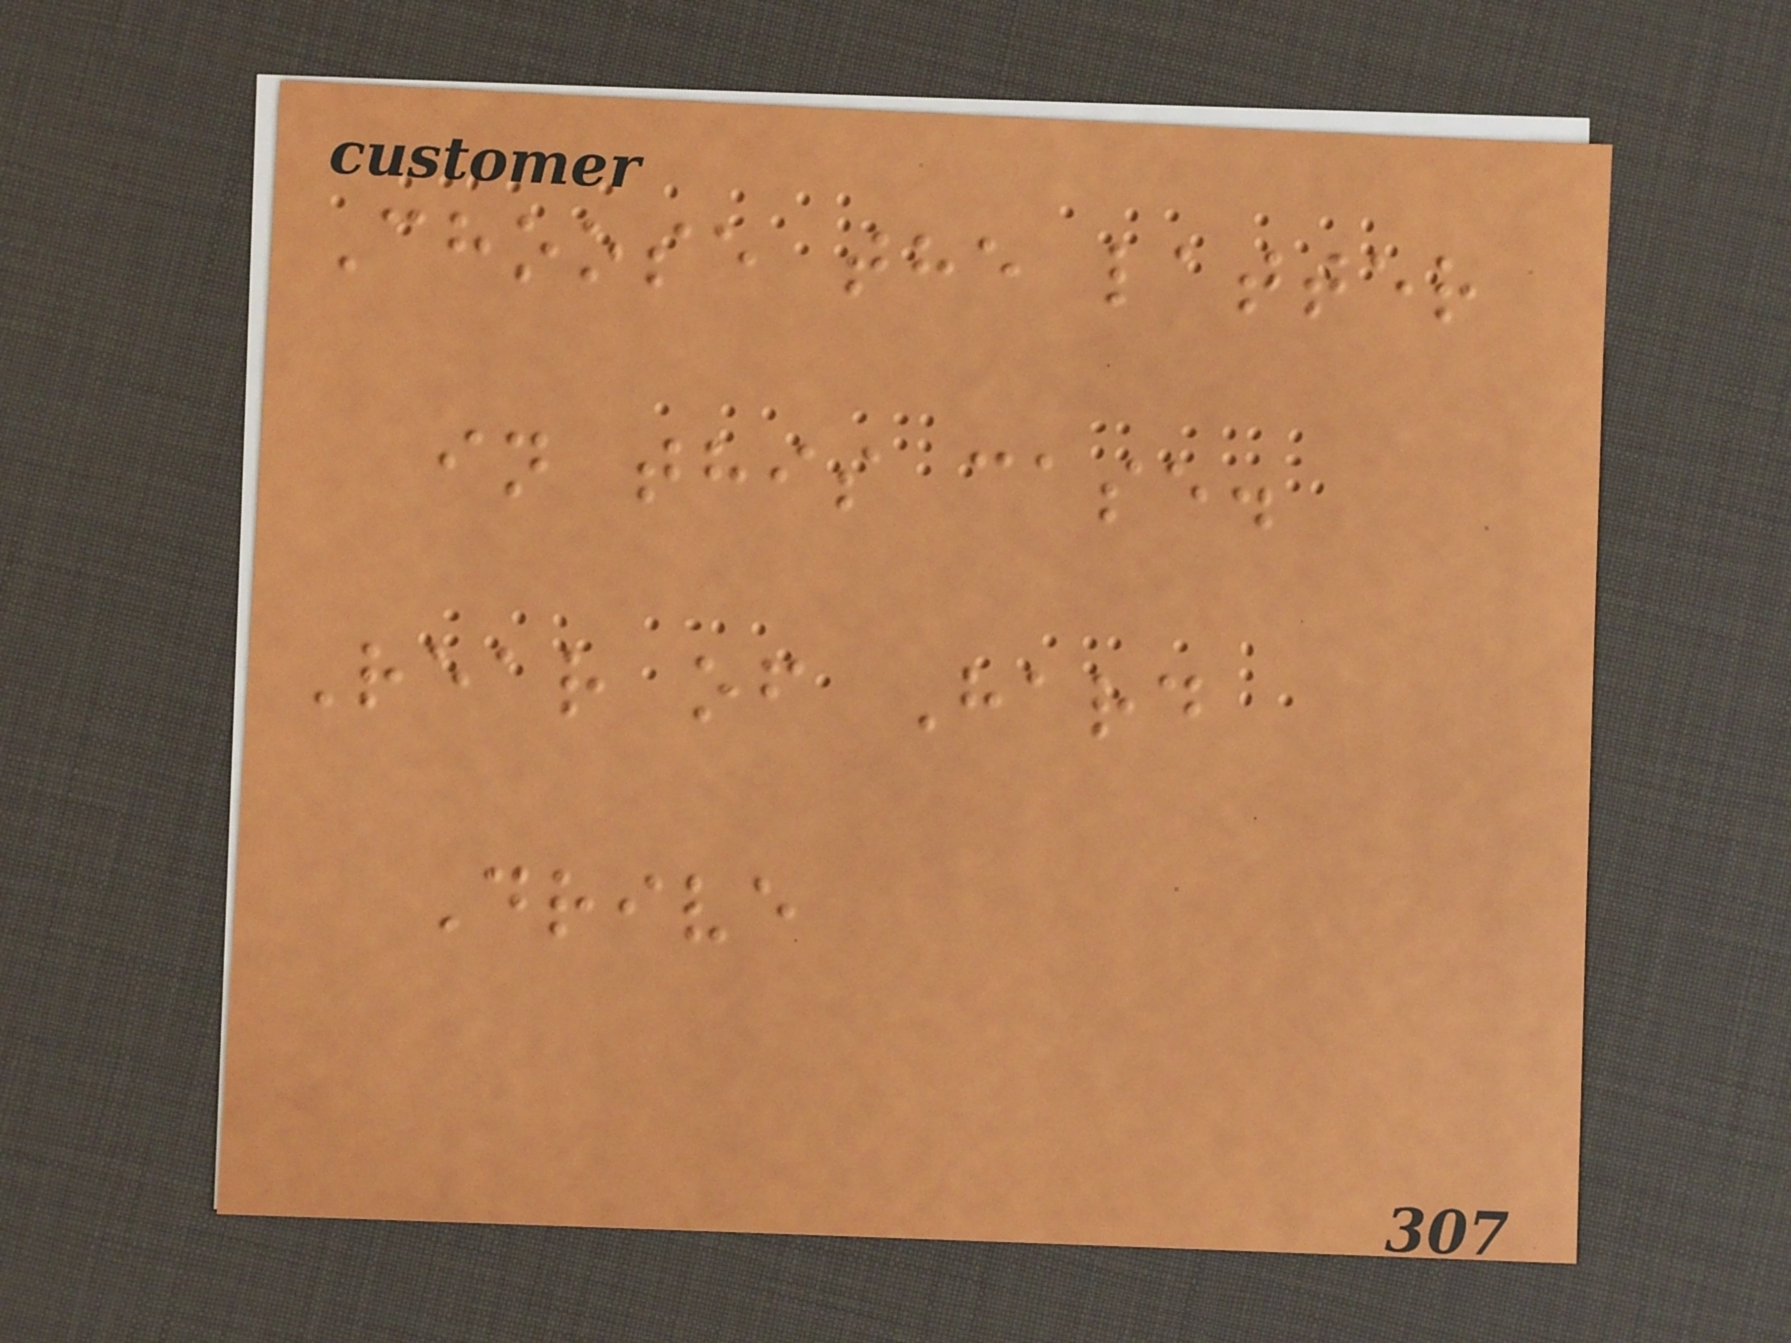Choose the latter
in this case.
Rear of Hard
Drive
